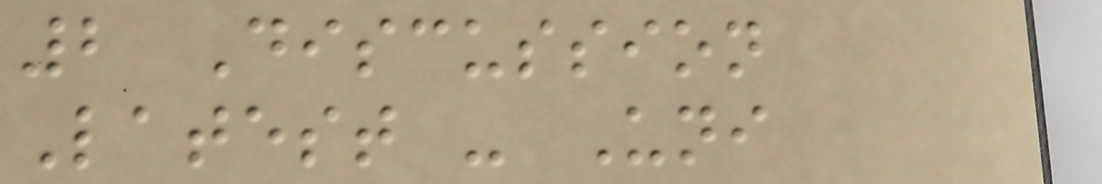2 Discussion
Latest - Uni
